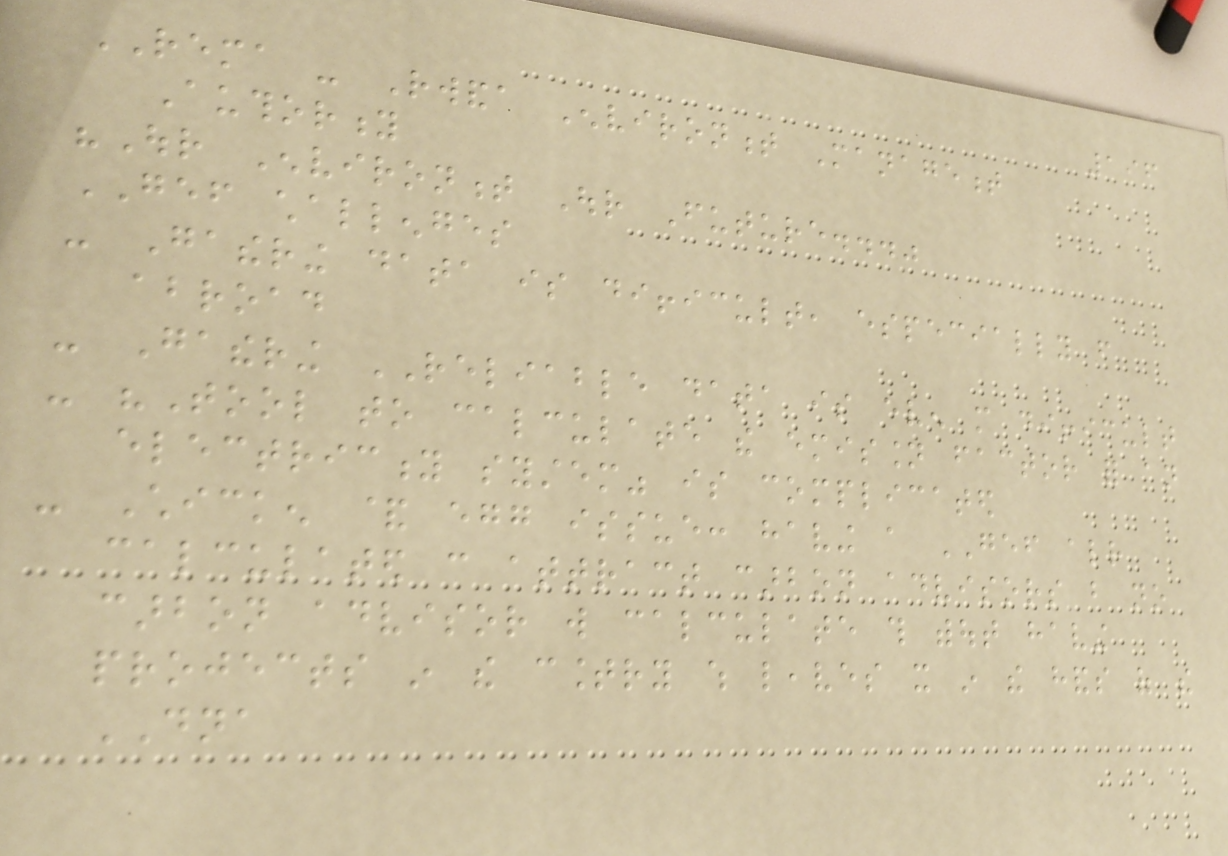196
REMA - Rwanda Environment Management
Authority
"Our Environment Our Future..."
GEF challenges
- Gathering data is difficult, especially from
abroad
- Gathering RELIABLE data is even more difficult
- "Tool to calculate the emission factor for an
electricity system" is complicated
- Chicken & egg issue: having a GEF already
calculated can attract carbon advisors but no
carbon advisor will calculate this without having
projects in the country which leaves it in the hands of the
DNA
